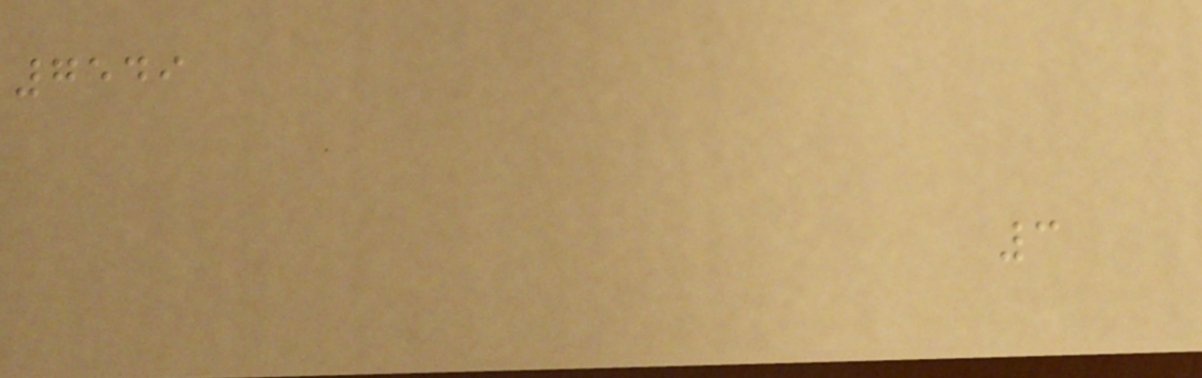7549
3
